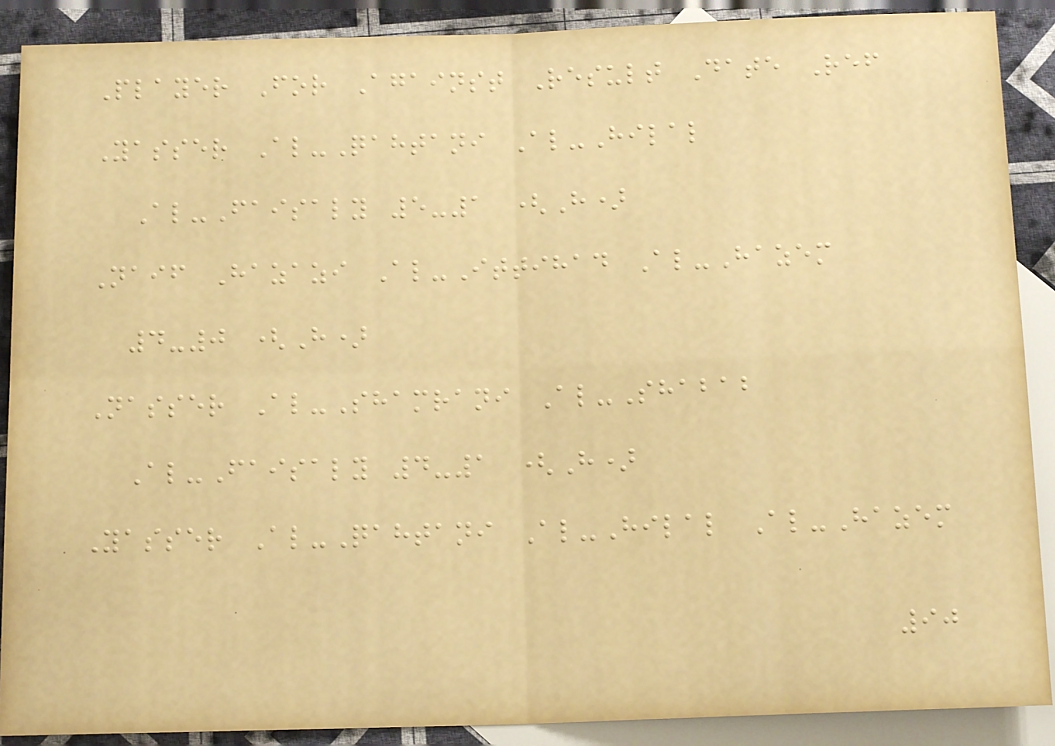Player For Against Result Date Ref
Yasser Al-Qahtani Al-Hilal
Al-Faisaly 5-1 (H)
Naif Hazazi Al-Ittihad Al-Hazem
4-0 (H)
Nasser Al-Shamrani Al-Shabab
Al-Faisaly 4-1 (H)
Yasser Al-Qahtani Al-Hilal Al-Hazem
90
